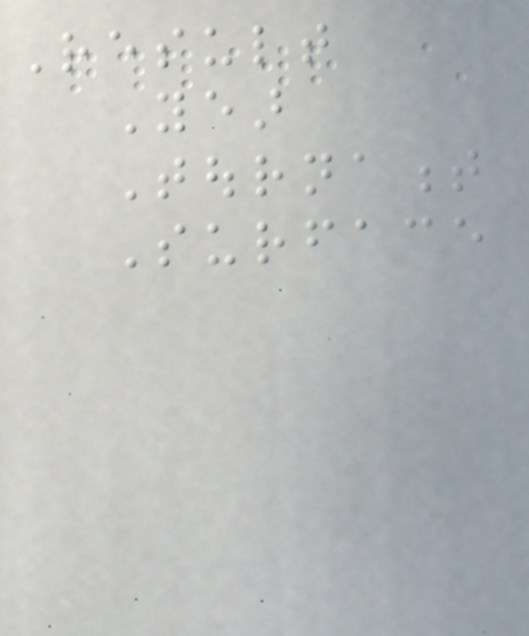Result
Year
Tournament
Surface
